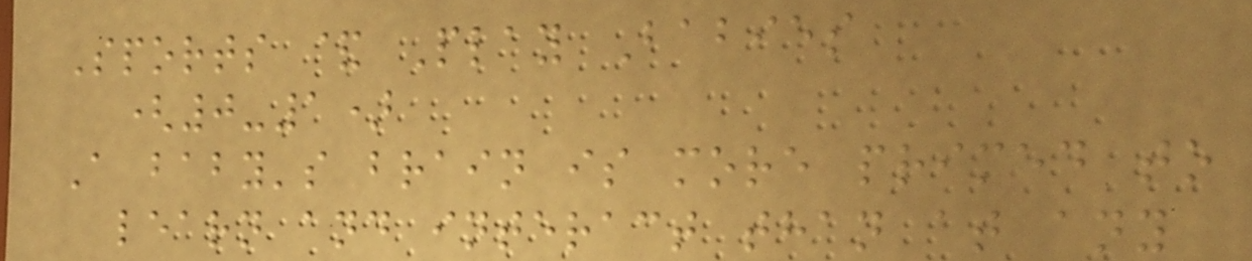Sports & Play Babies
(0-1)
A baby's brain is more primed to
learn and interact than at any
